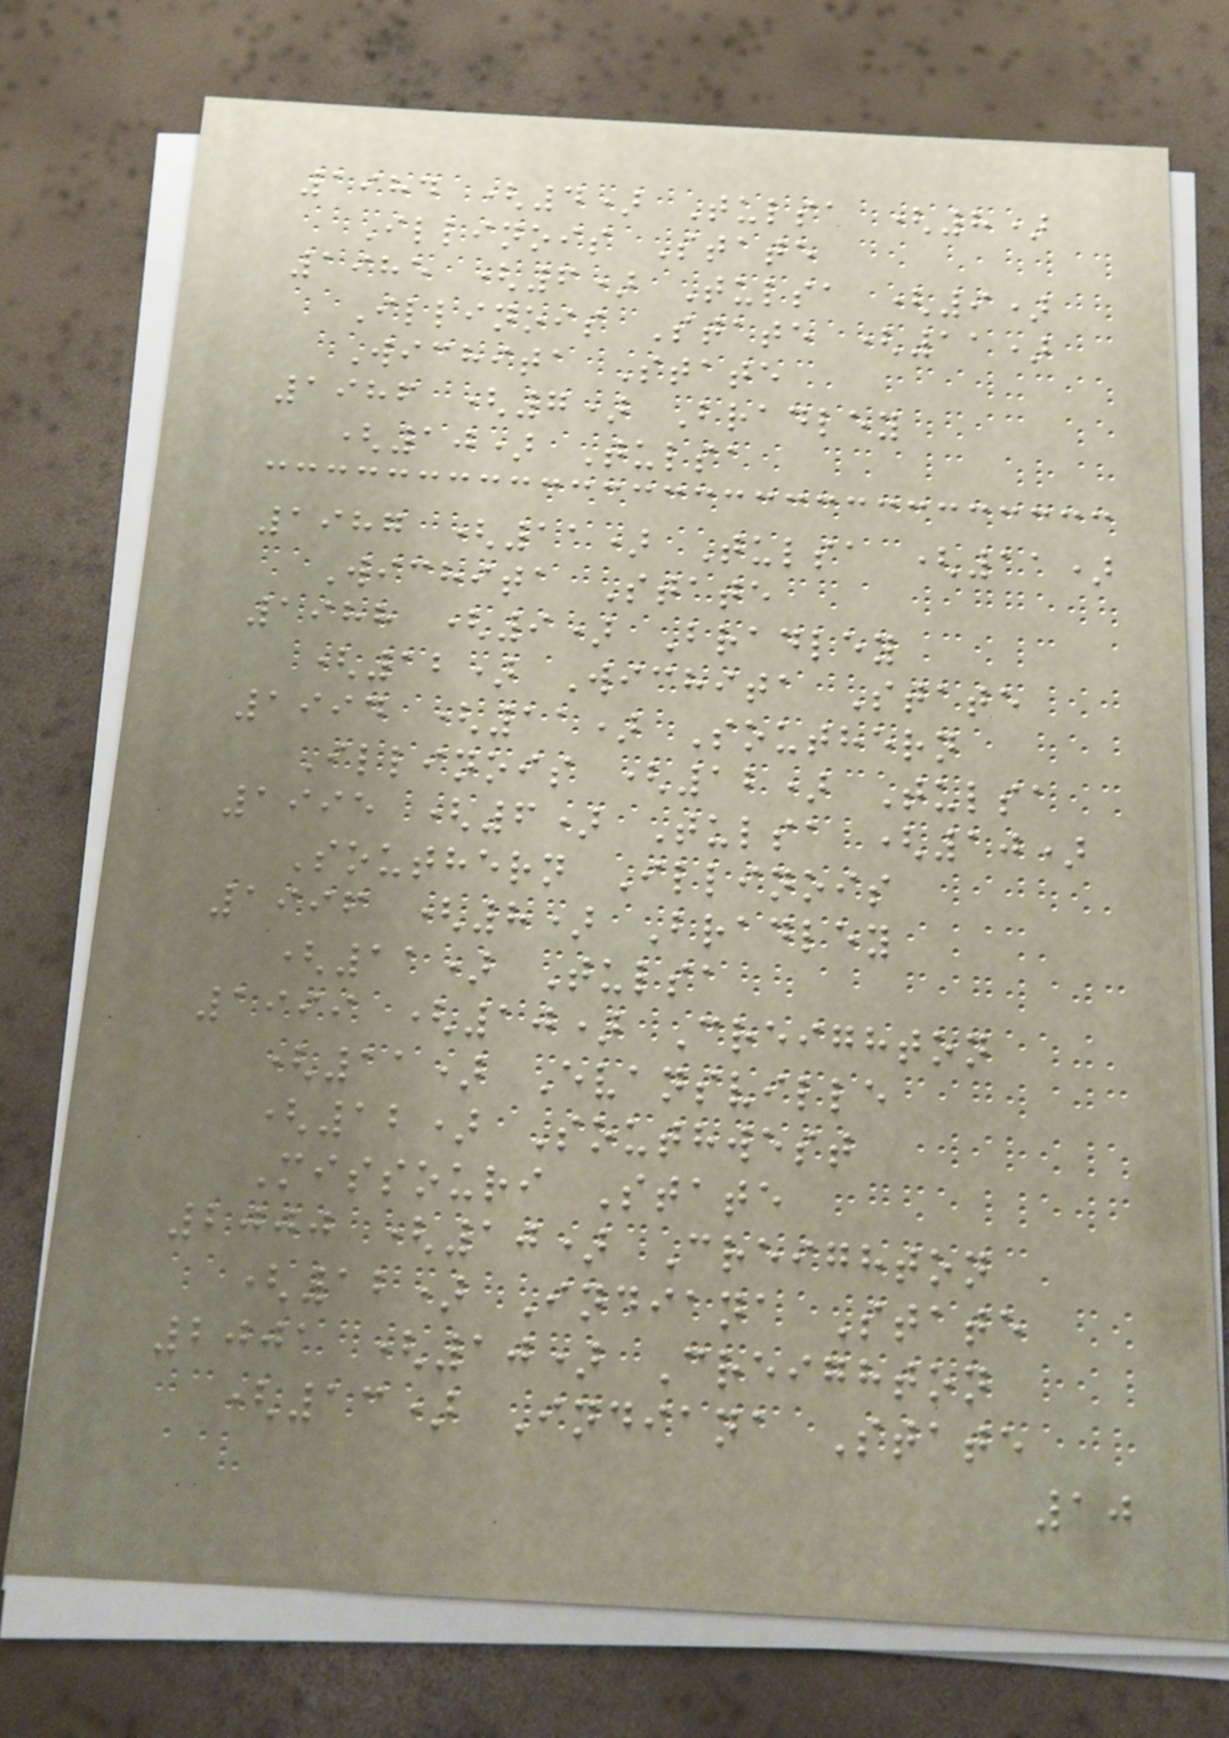1984 (4) Tulsa (8)
Illinois State
1985 (6) Tulsa (9)
Illinois State (11)
Wichita State
1986 (7) Bradley
(10) Tulsa
1987 (11) Tulsa (11)
Wichita State
1988 (9) Bradley
(12) Wichita State
1994 (11) Southern
Illinois (12) Tulsa
1995 (6) Tulsa (10)
Southern Illinois
1996 (8) Bradley
(11) Tulsa
1999 (10) Creighton
(11) Evansville
(12) Southwest
Missouri State
2000 (10) Creighton
(12) Indiana State
2001 (10) Creighton
(13) Indiana State
10
